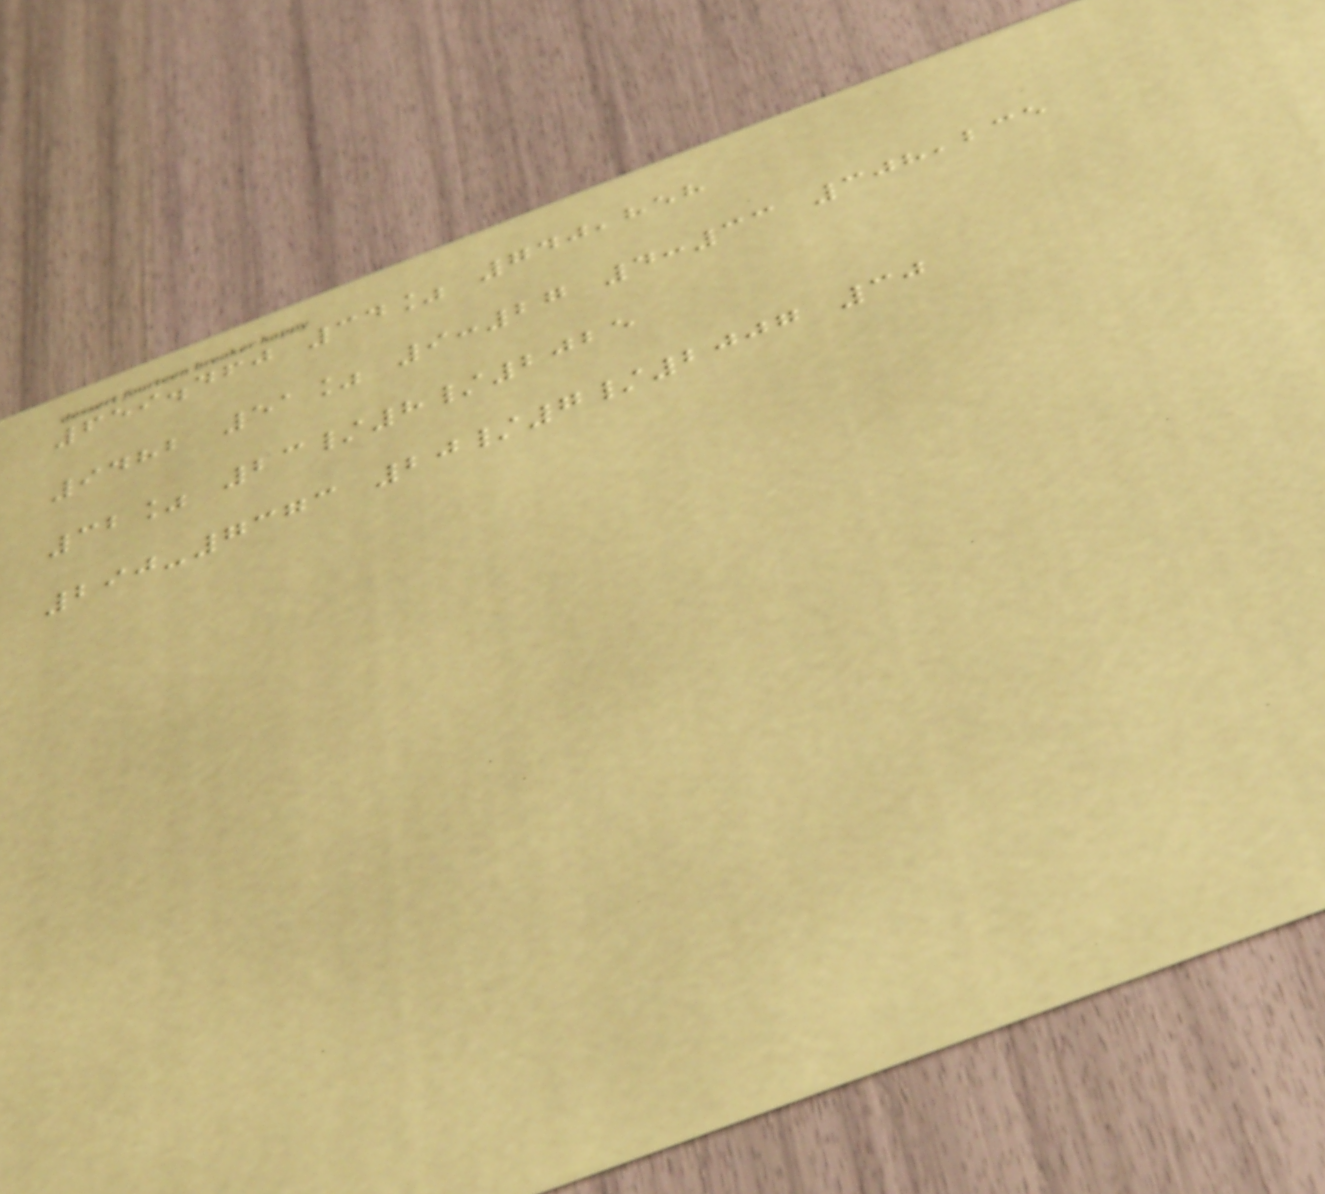659.460 34% 740,858
9482 51% 9:27 4:33 308,235
32% 23/8/2025
290-7373 20/7/2007 30
